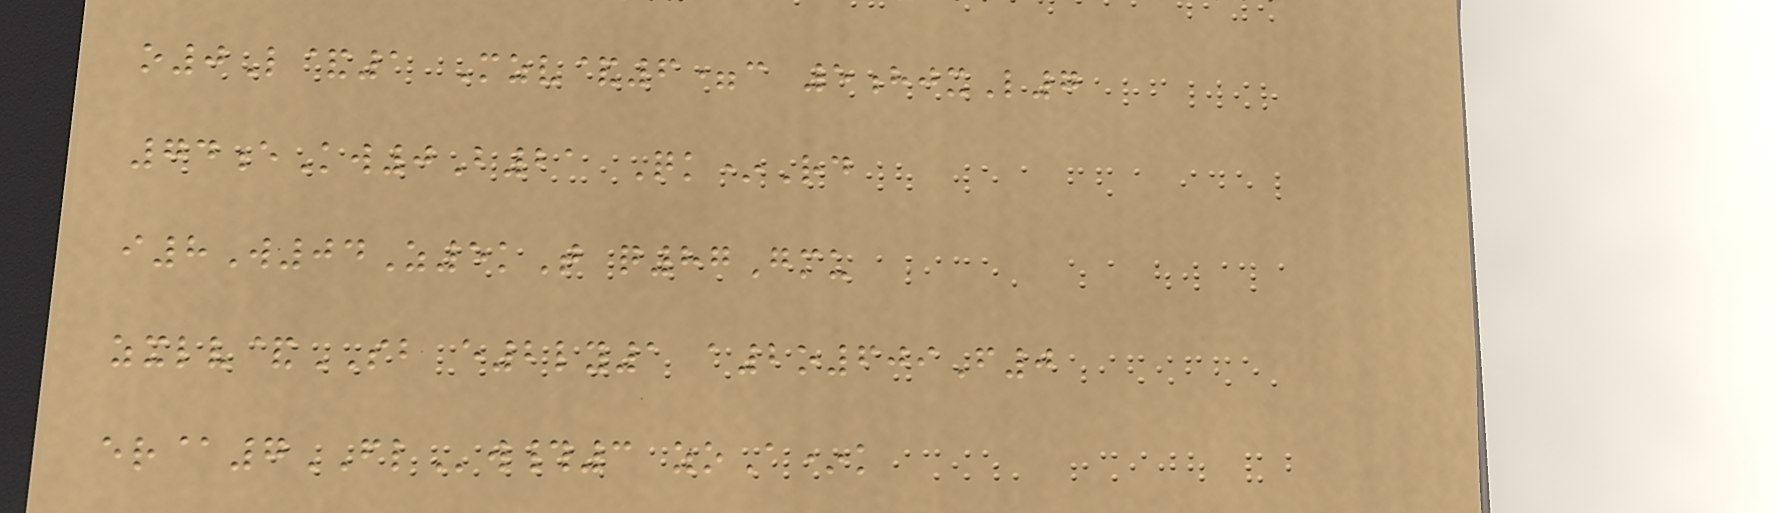o0L&1 Mzv&6=c 5hjxL7
74eKw0B21 Qk*Rd
i8W04Z5kT q87Gmu
zxlv&SB e2ly1 a2o609F0
er@7FLw#3 zoA*k
